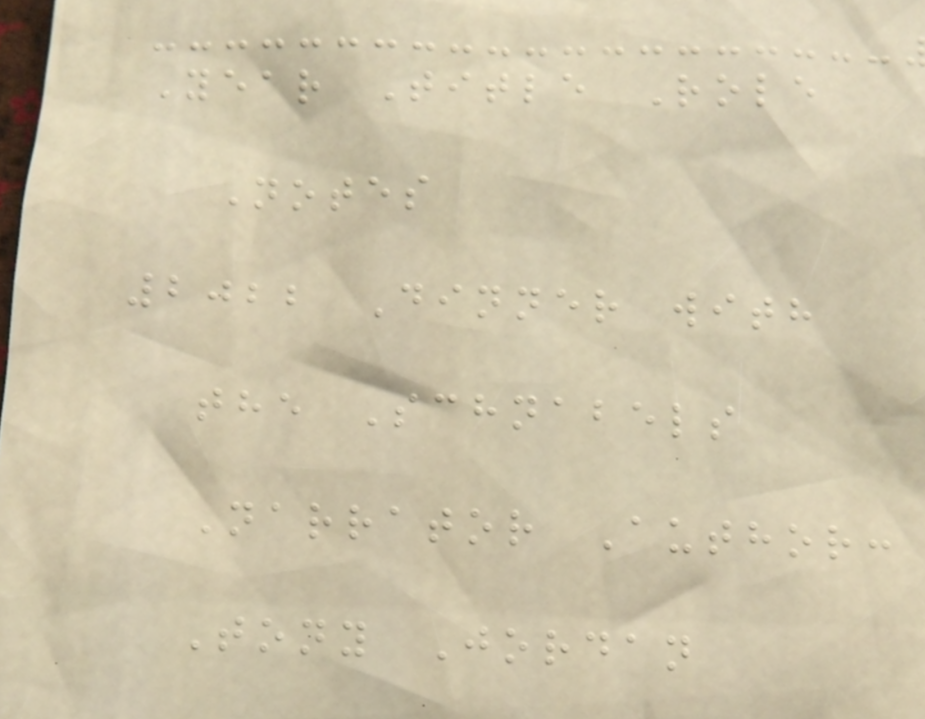Year Title Role
Notes
2022 Dinner with
the Schnabels
Narrator Author:
Tony Jordan
